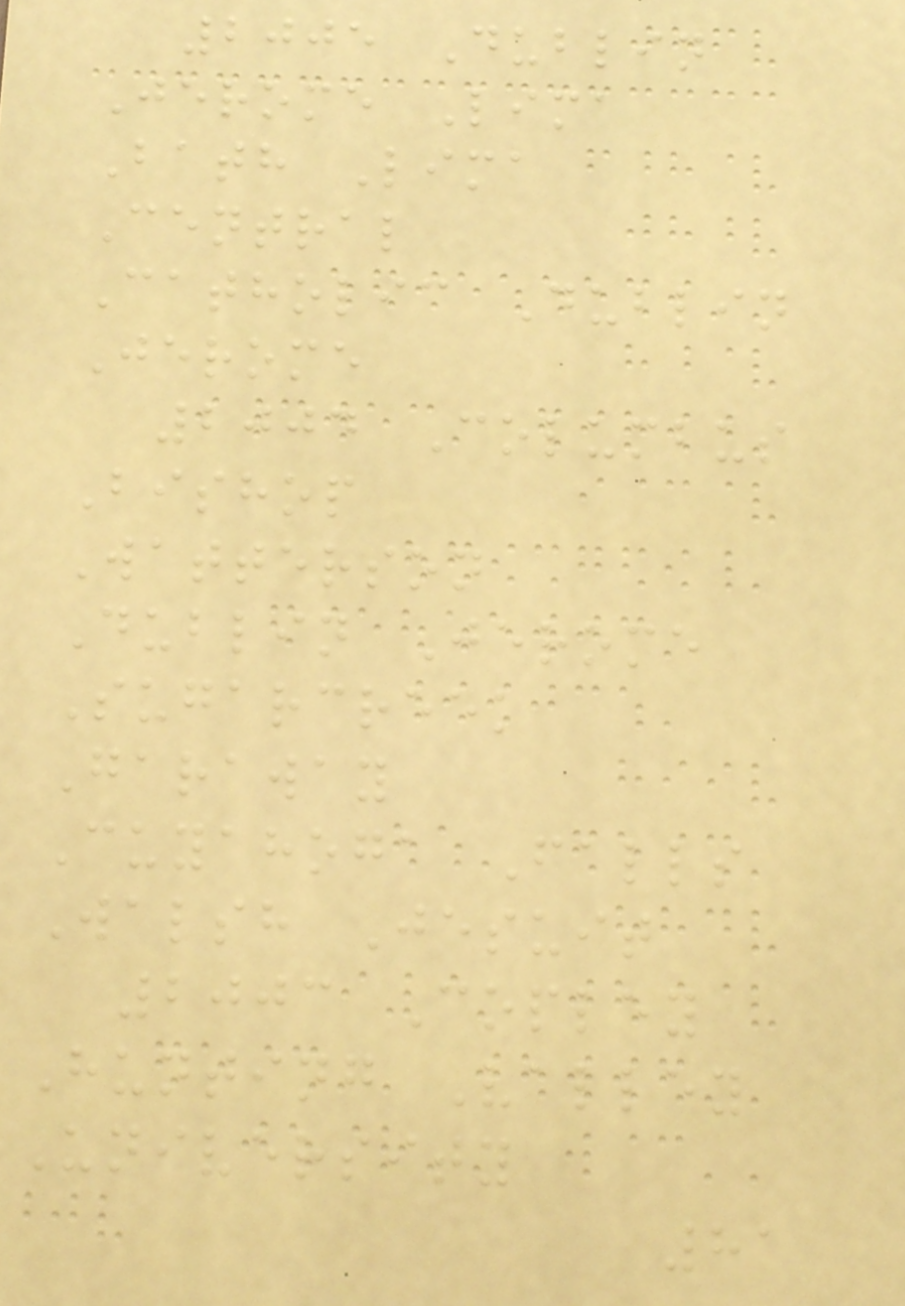2005 Dublin
Jerome Lima
Bath Lima
Central
Catholic Dublin
Jerome
2004 Columbus
Bishop
Watterson
Dublin Jerome
Sugarcreek
Garaway
Cuyahoga Falls
Walsh Jesuit
2003 Copley
Hunting Valley
University
81
